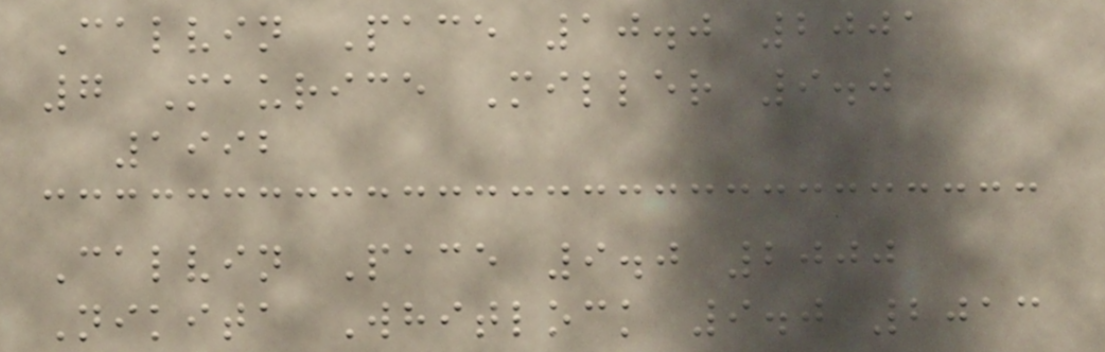Calvin Pace 10.0 2001
7 Maurice Miller 9.0
1992
Calvin Pace 9.0 2000
Nikita Whitlock 9.0 2013
